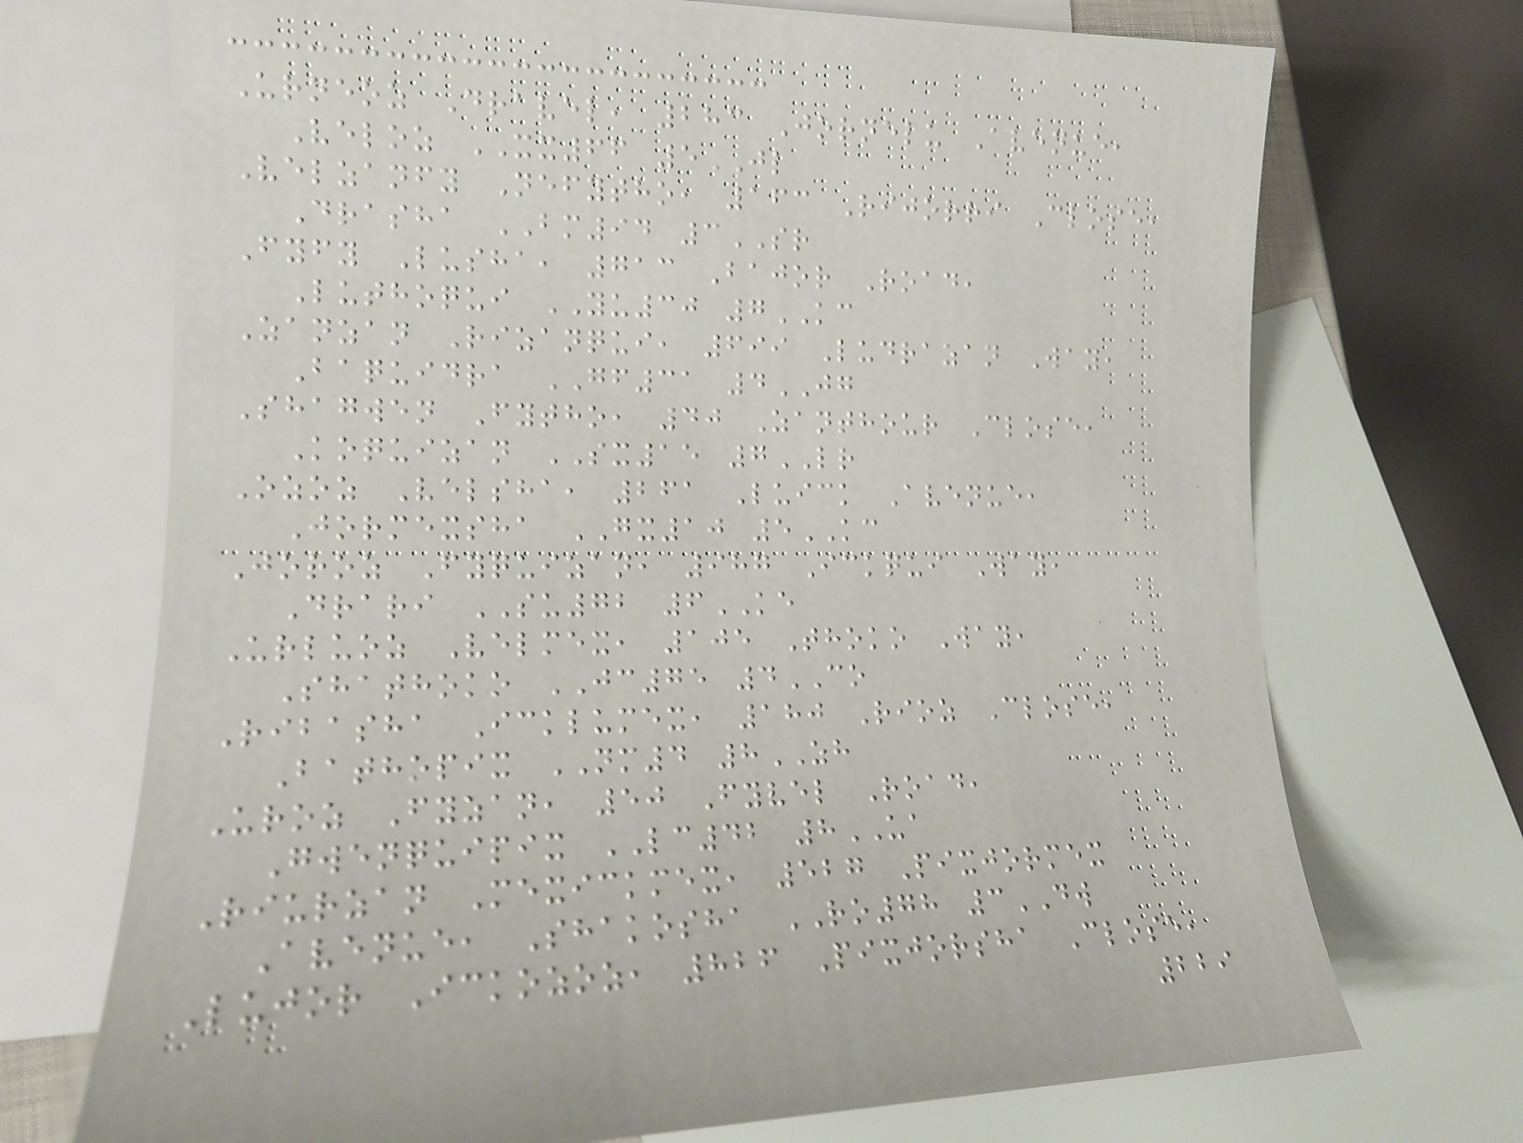Urneoz Dravel, 283 Jornelu Avenue,
Veloz XX66 5JL
Velzanfy Nefytho, 163 Rijorri Close,
Drasha BM94 3SR
Fyfy Lusha, 713 Bajor Road,
Luthoqui YU30 7KC
Zanzan Rizanqui, 699 Ludrazan Way,
Baquidra GF31 4JG
Shagwen Fytho, 40 Zanthour Close,
Koquizan SX15 7LR
Ozoz Velsha, 261 Luick Avenue,
Jormexsha GX10 5KC
Joroz Fyquizan, 987 Ickqui Way,
Drari SU72 6KE
Urluoz Velmex, 105 Thoko Way,
Shathoko JC75 4CO
Ribasha Icklumex, 180 Rioz Close,
Bathopix NM4 8ZH
Uroz Fyzan, 50 Fyvel Road,
Gwenquipix LC42 8UA
Riurzan Mexickmex, 527 Pixjormex
Avenue, Shakosha RO78 3DW
Lujor Ickozoz, 826 Pixjorsha Close,
229
